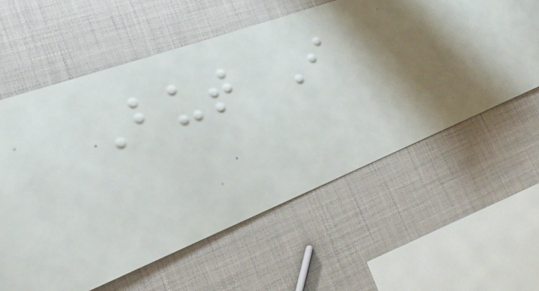But I
